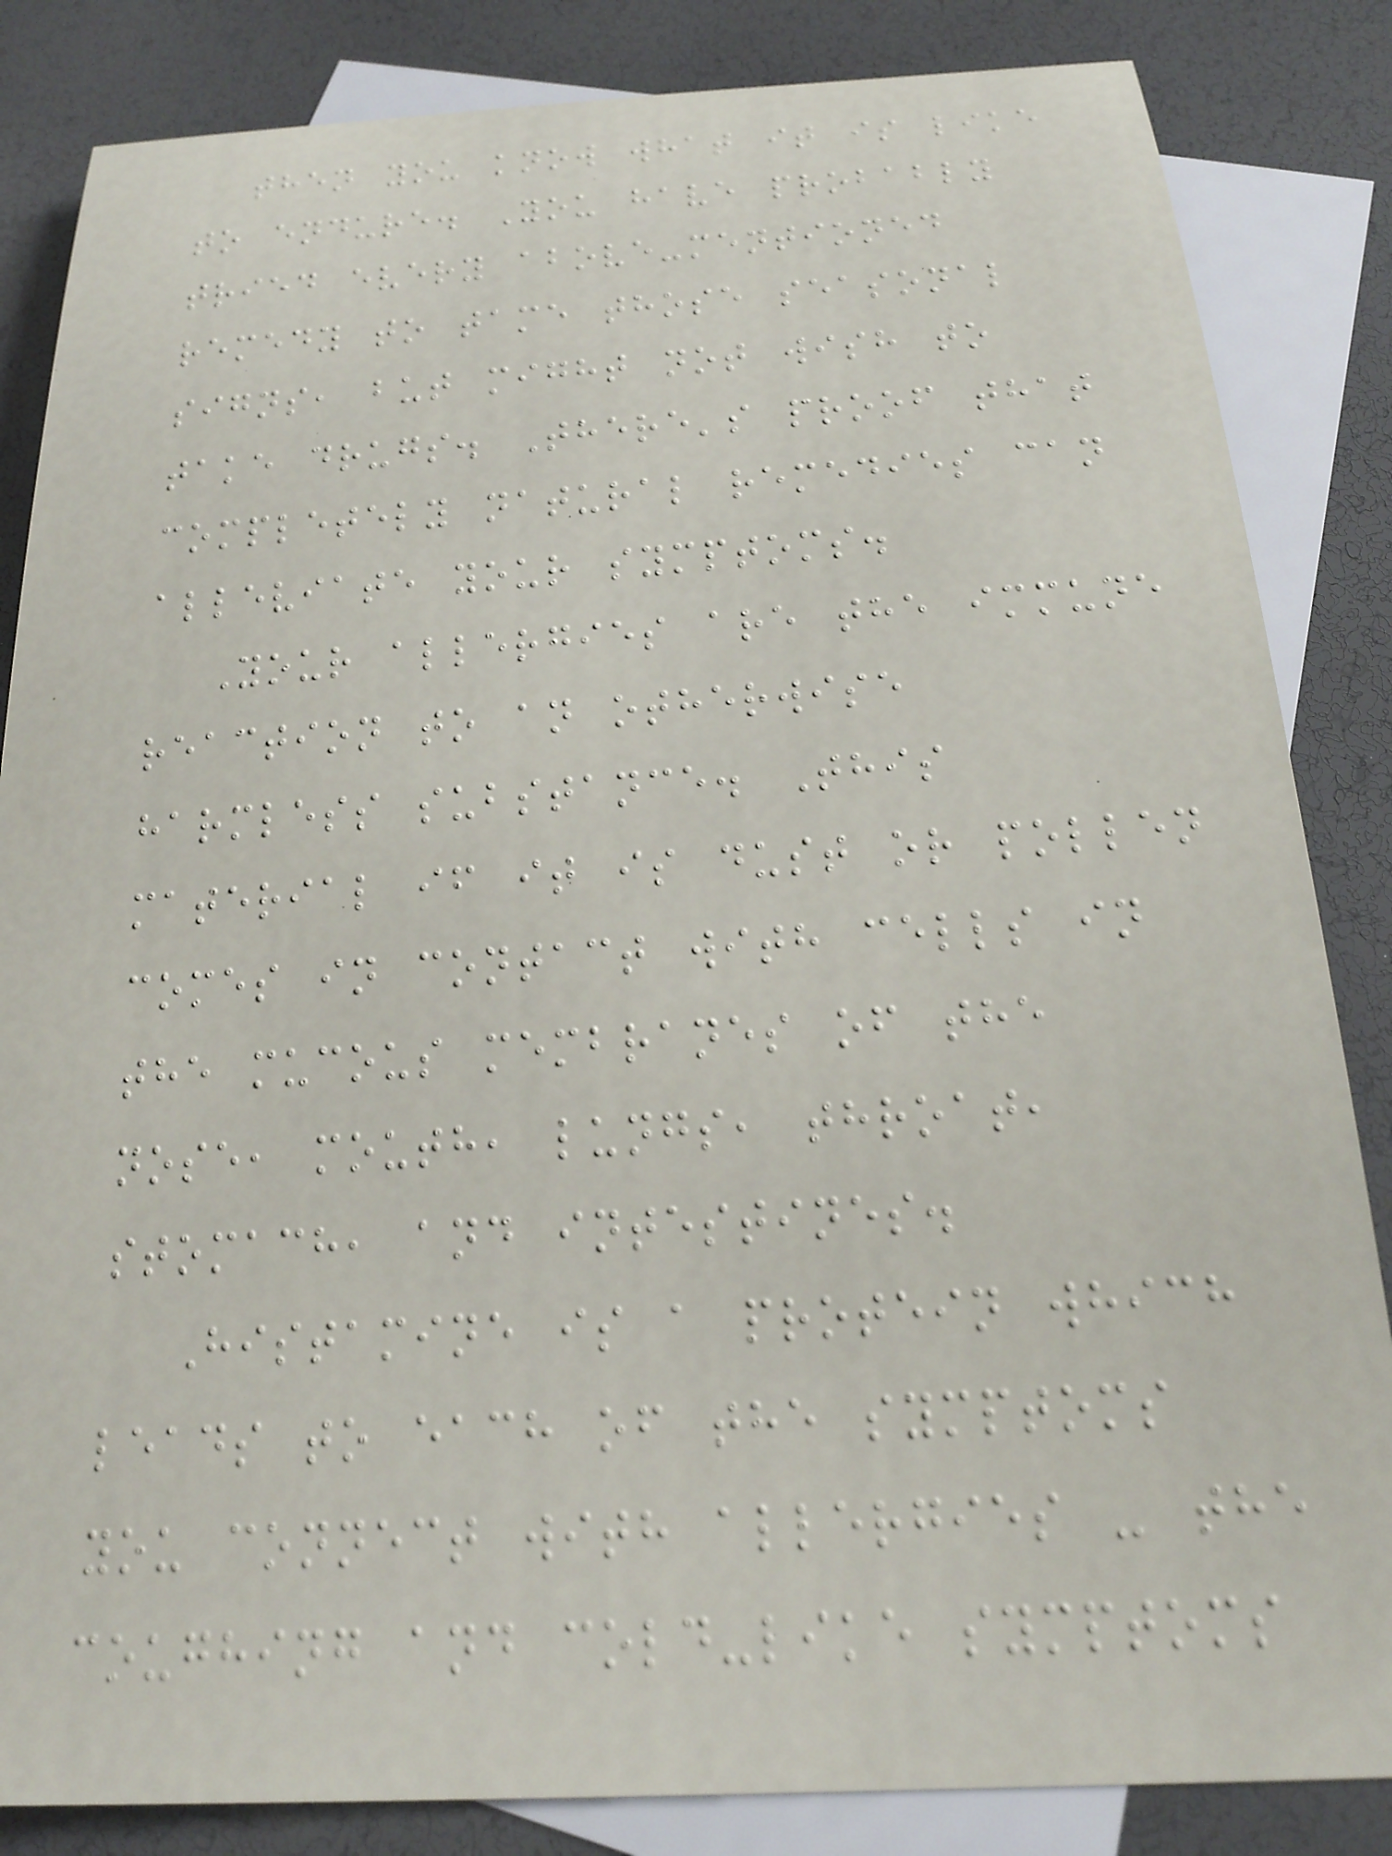then you know what it is like
to endure. You have probably
tried every above-mentioned
remedy to tame those seasonal
signs, but might not wish to
take drugs. There's proof that
completely natural remedies can
alleviate your symptoms.
Your allergies are the immune
reaction to an otherwise
harmless substance. This
material if it is dust or pollen
comes in contact with cells in
the mucous membranes of the
nose, mouth, lungs, throat,
stomach, and intestines.
Histamine is a protein which
leads to each of the symptoms
you connect with allergies - the
coughing and cold-like symptoms
